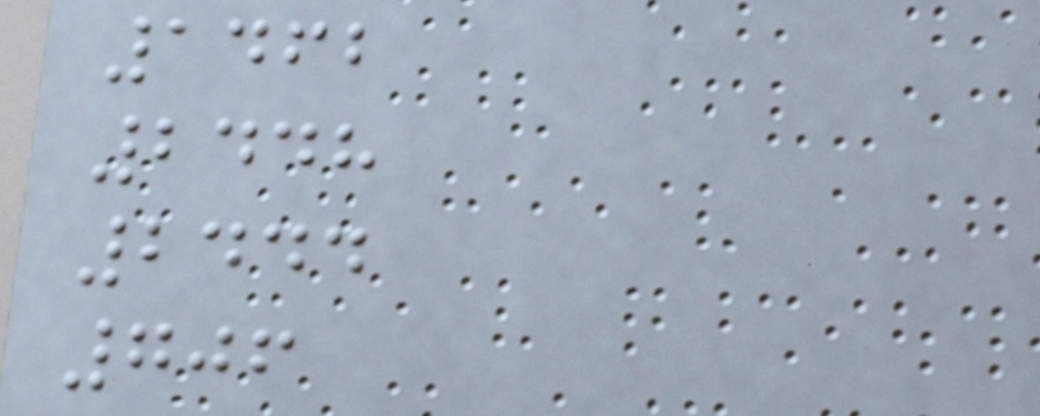1462
2448
2444
706
